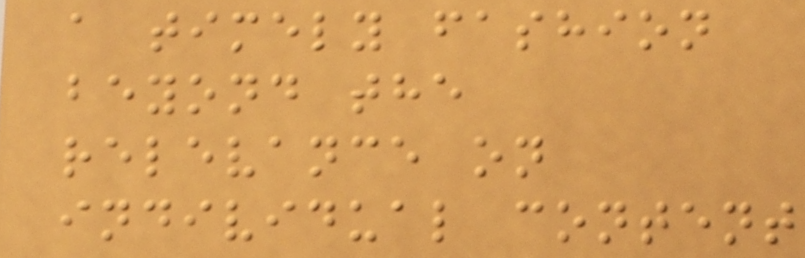a timely fashion
beyond the
relevance on
individual content
